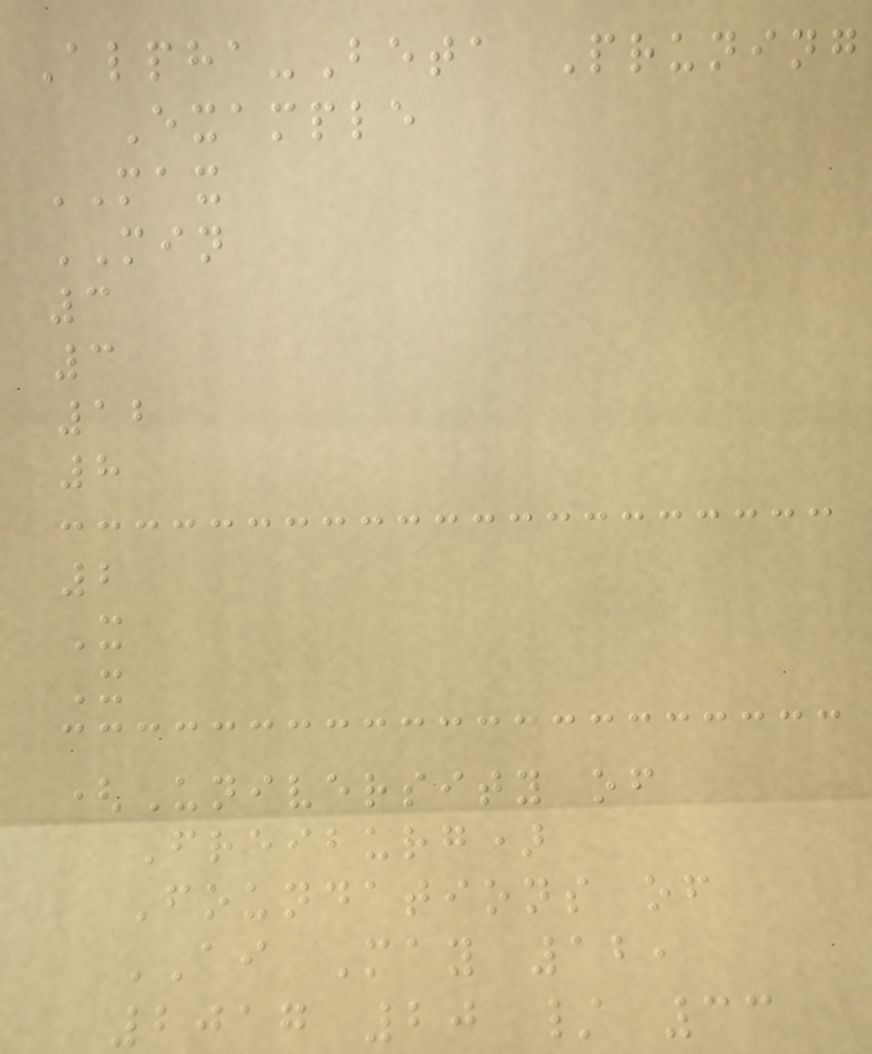Alpha-Beta Pruning
Example
MAX
MIN
3
3
12
8
2
X
X
(University of
Freiburg)
Foundations of
AI May 12,
2017 20 / 33
